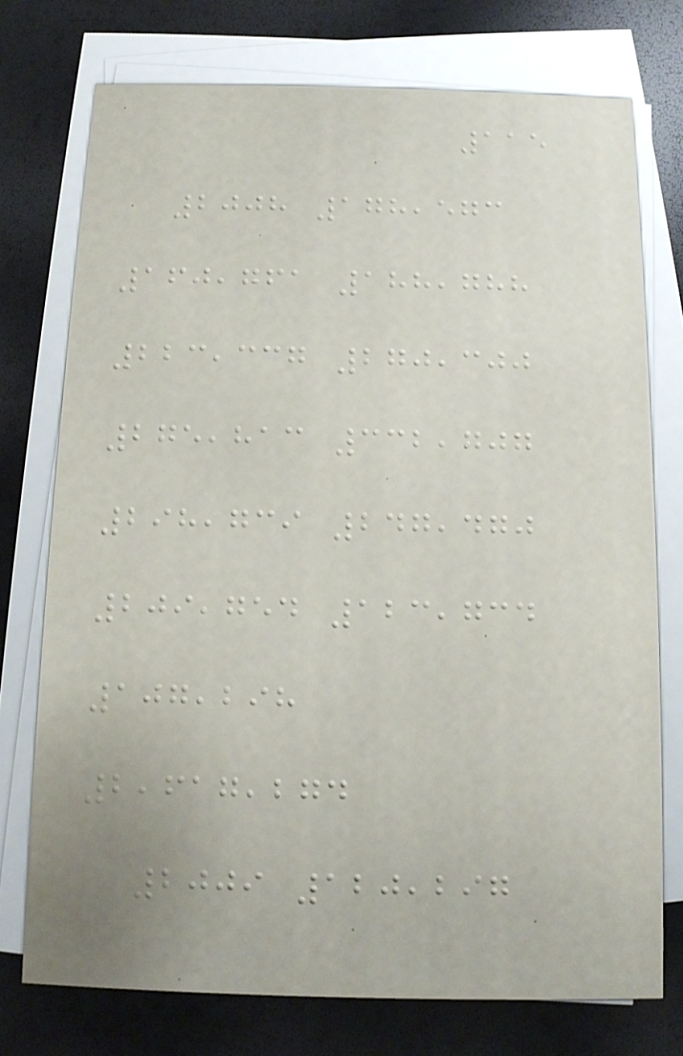115
2008 178,573
160,761 188,788
223,337 270,300
275,813 332,707
298,739 247,470
209,754 123,734
107,298
2,617,274
2009 120,297
